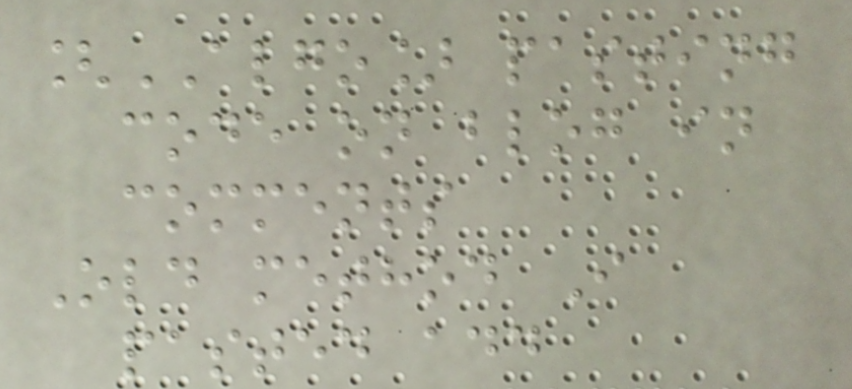[ALGO] pasting
code on blog in
comments
Old method I
pasted add
